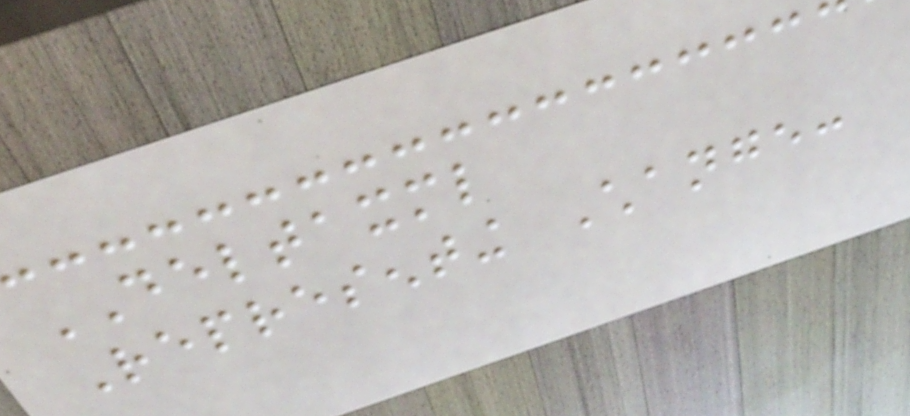DELTAXML
Representing Change:
